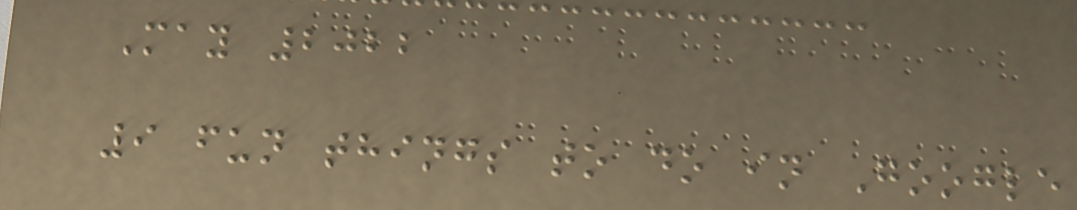May 2022
9 fun things to do in Google
